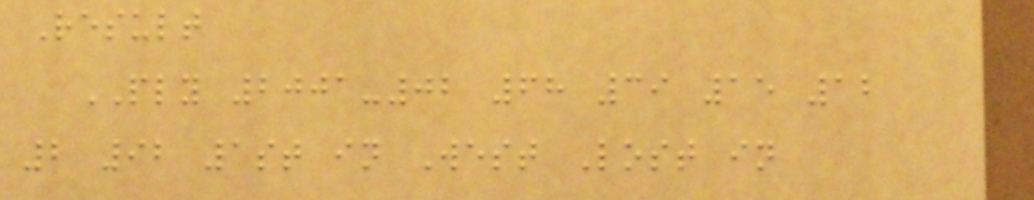Result
PLY 2001-02 68 39 15 12
2 92 1st in West Lost in
